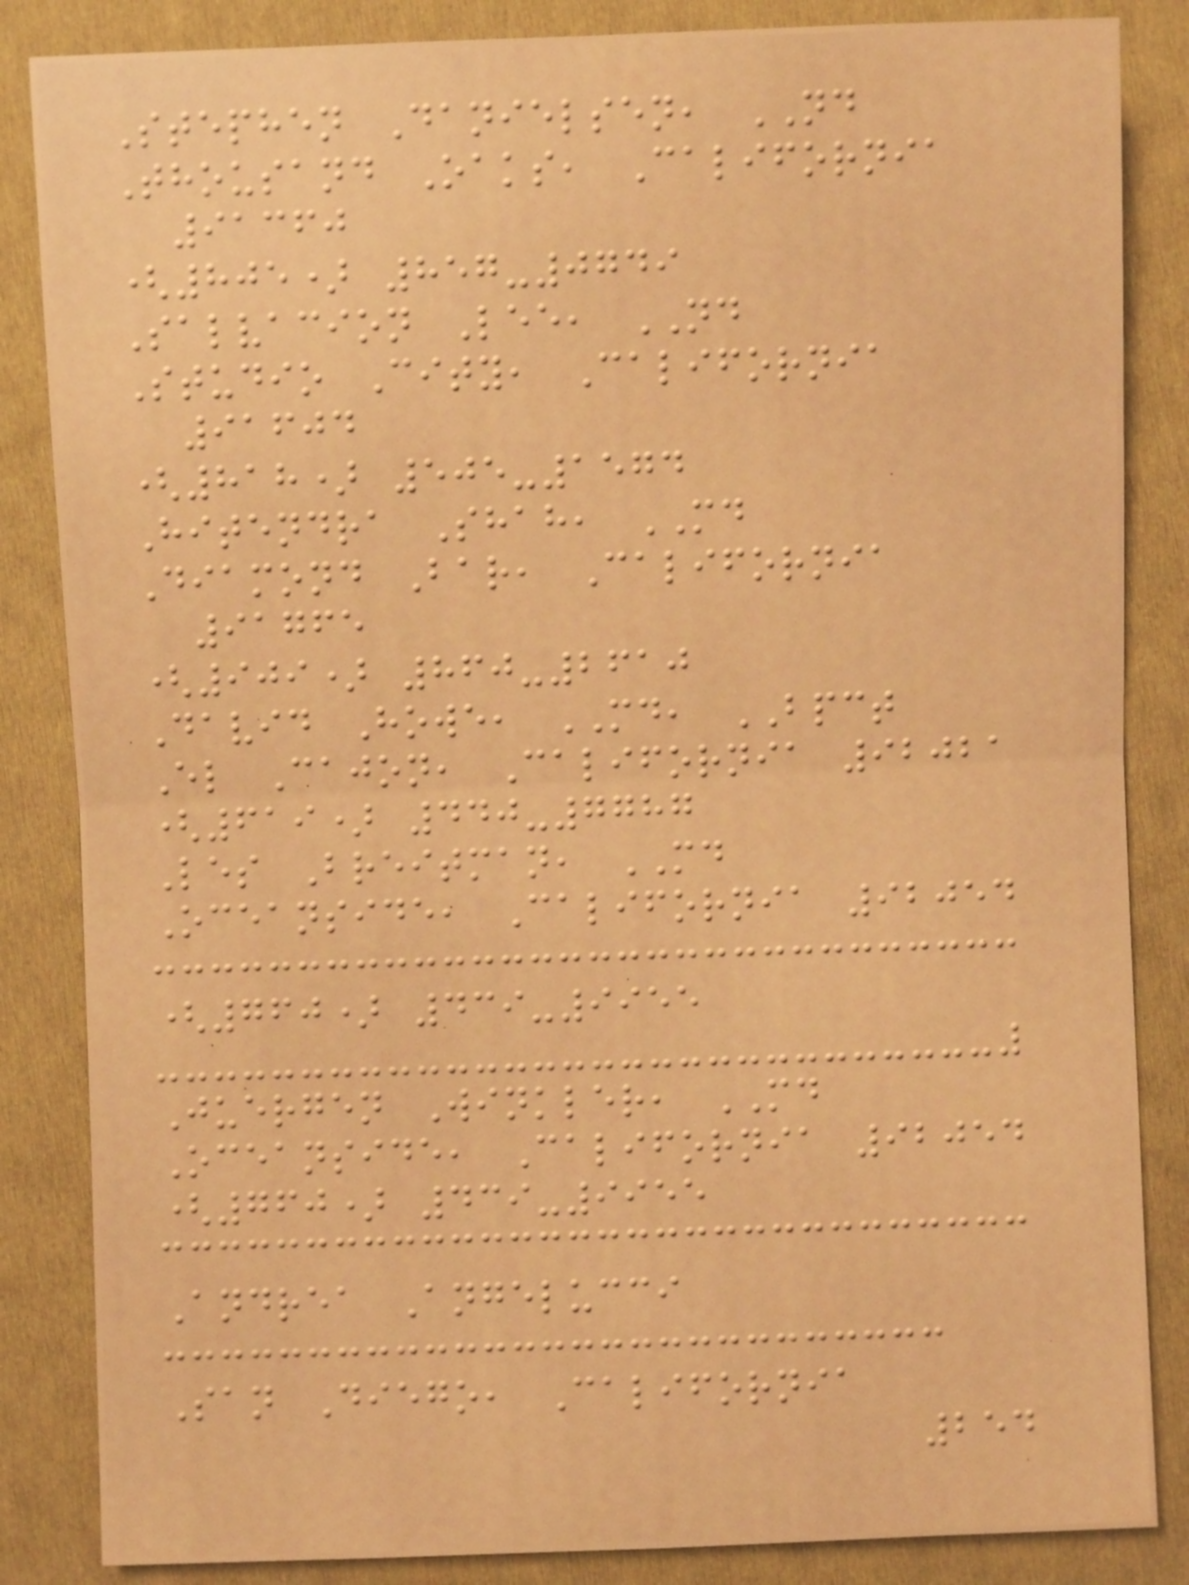Stephen Danielsen, ND
Thousand Oaks, California
91360
(805) 857-0749
Salvacion Lee, ND
Studio City, California
91604
(818) 505-1574
Hitendra Shah, MD
Diamond Bar, California
91765
(909) 860-2610
David Howe, MD, BPCT
El Cajon, California 92021
(619) 440-7787
Les Breitman, MD
Oceanside, California 92054
(760) 439-9955
Juergen Winkler, MD
Oceanside, California 92054
(760) 439-9955
Andrea Angelucci
San Diego, California
254
